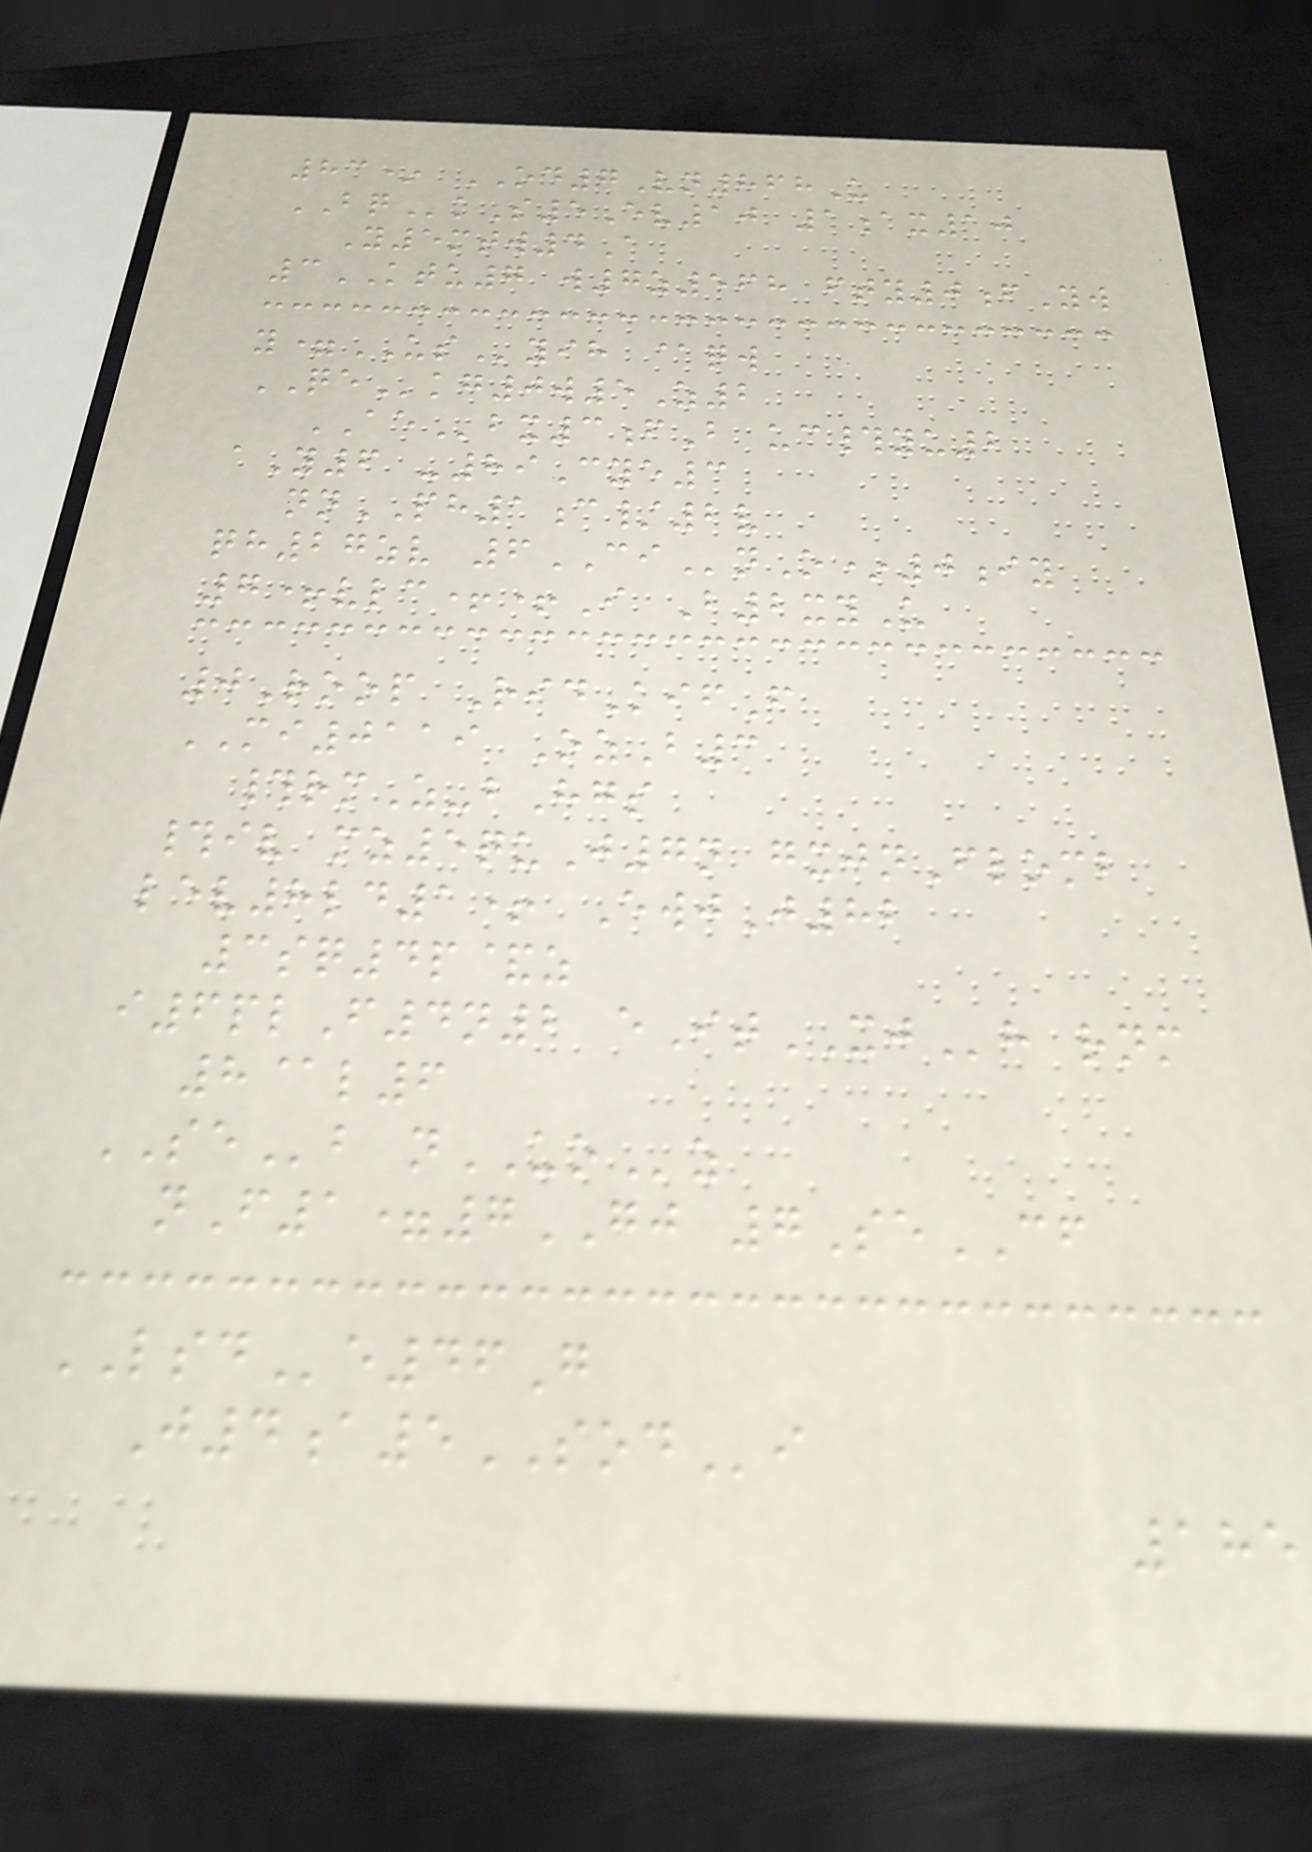83* OD7Vn868U
BQkS5Ev10 1ax10
Y5mtw4A
3KTU7 w7z568 fty0fYw
y=USyih @qw
QEkg0w5Z2
AEbx3fB uc#yu2
aY6 -89Cye3
nnPH1c/2v
qh27zv 6CInO*0iy
7+vlc++I B2xyU
0Roop RidKifF
MI0119 OzB3
#rmZ-bHgs
#iv mz5quJ7n gxjnFlomb
lev8ld1+ EwjJ82
3sq4p&z
i6plF4n2 eItXJh rnm
8@l6
SEb nUOz
nF1=7GJ 7SeCF
LSDe46G
J4a5SODi
185
